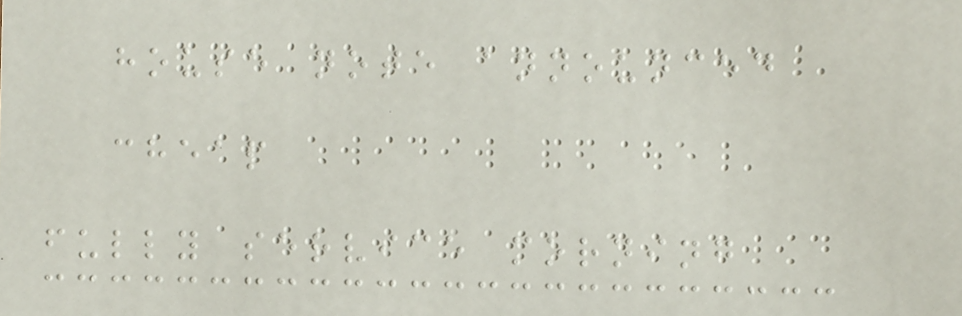house note announced
cheap
fully service morning
